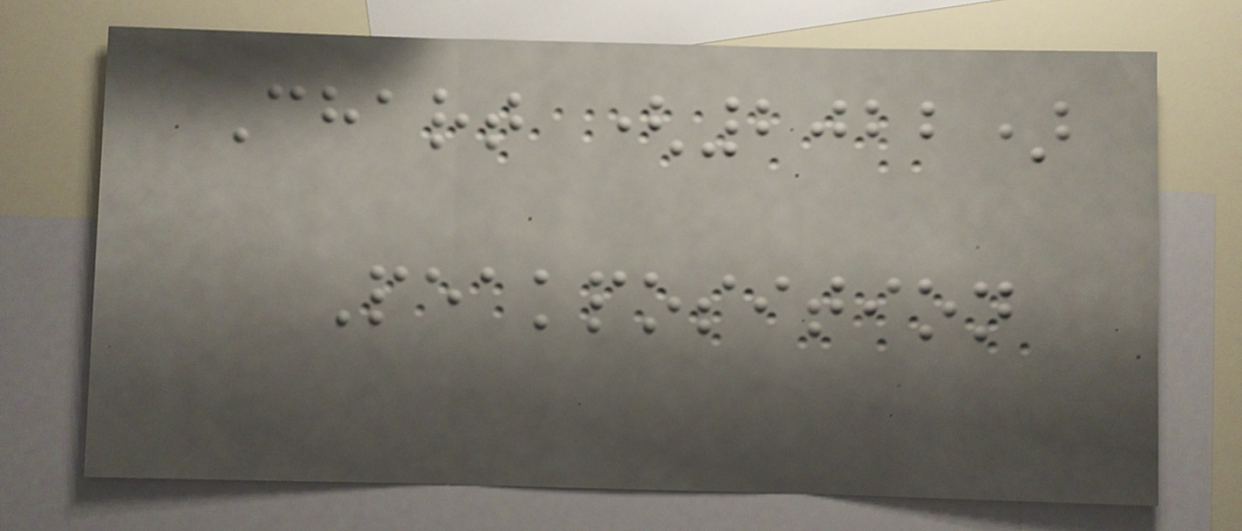Chart (2022)
Peakposition
